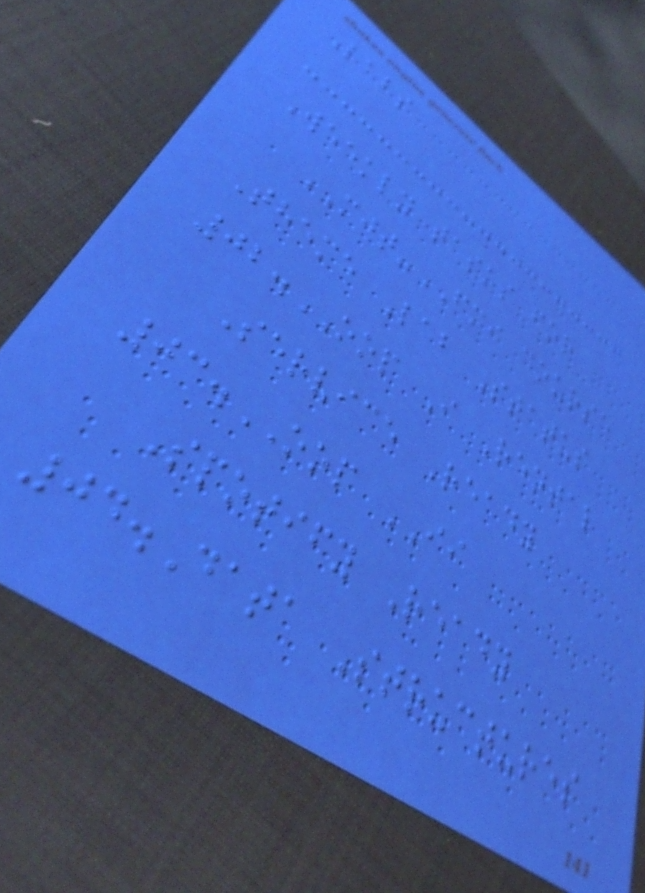Labs
Weekly tasks for
MJT-FMI course
Theme Lab Status
02.OOP I Rental
Service Ready
03.OOP II
Spotify Ready
04.Data Structures
